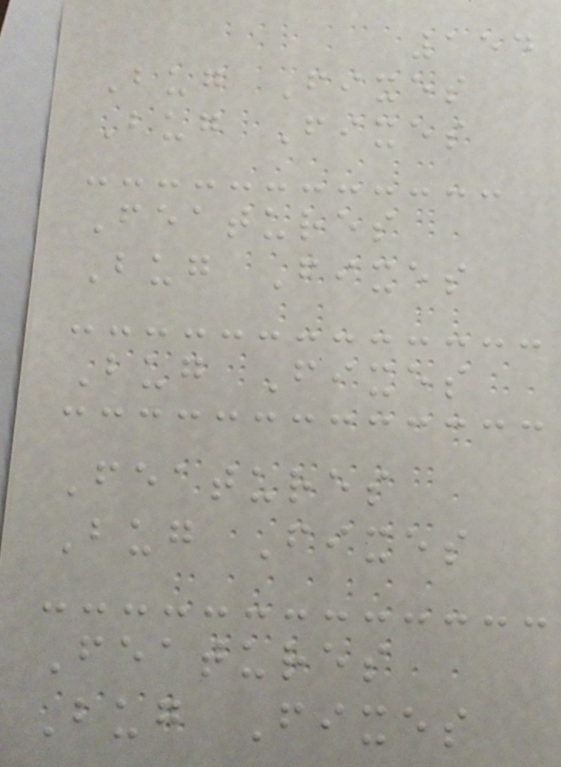154
Bug Fixes
Bug Fixes
Features
Bug Fixes
Bug Fixes
Features
Bug Fixes
Features
Bug Fixes
